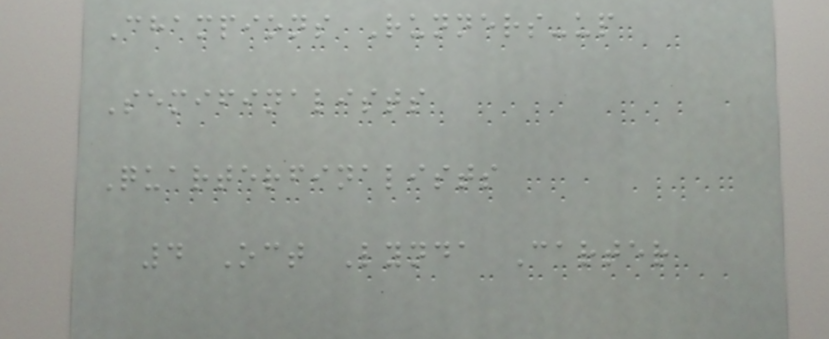Champions Runners-up
Semifinalists
Quarterfinalists
4 Oct Lynda Carter
